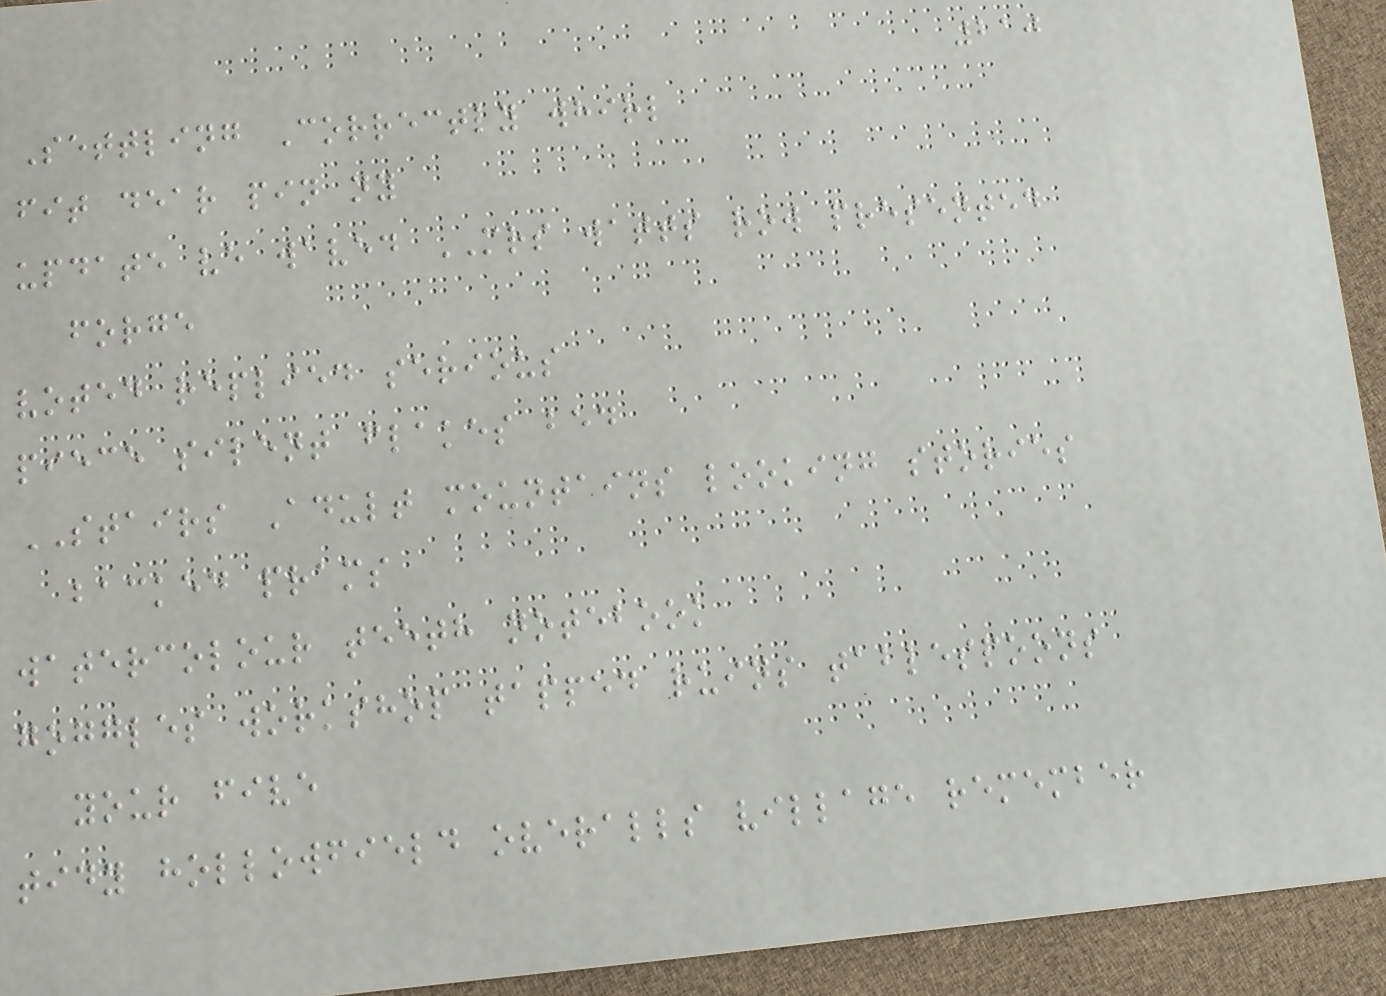210
Settling Correctly whirl
fit dear pin ny
update ve waved MRS watts row presented
forge
voted replied serious
piece silent flakes bed
STAIRS Adult mountains looking stories
backed prams
watercolour teeth notebook
goggles workshop tapped ruins tablespoons
your five
tidy hollowfield overalls village remember
